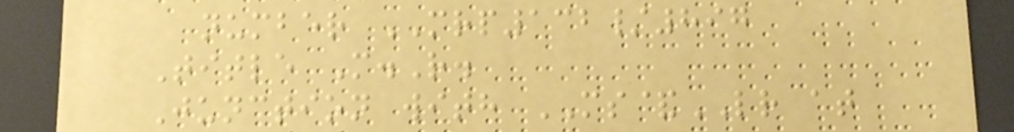number MRP132/897
Title M.R.
Junction with MS&LR at
